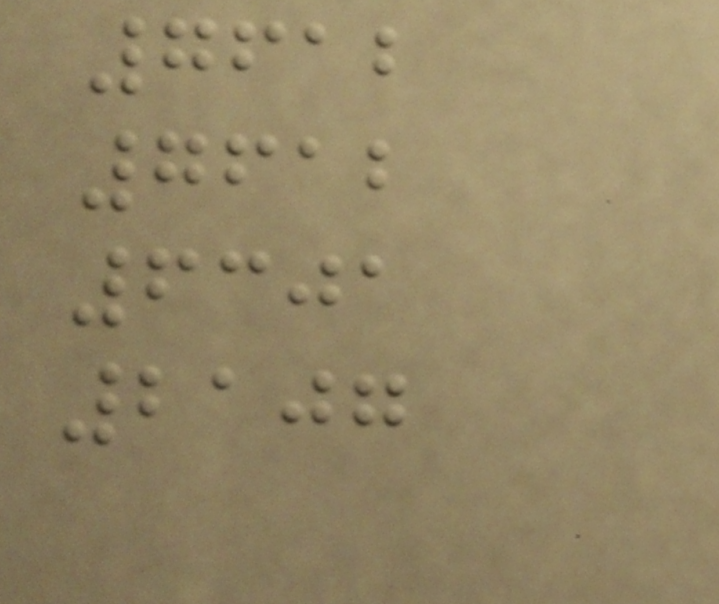7612
7612
6301
2107
